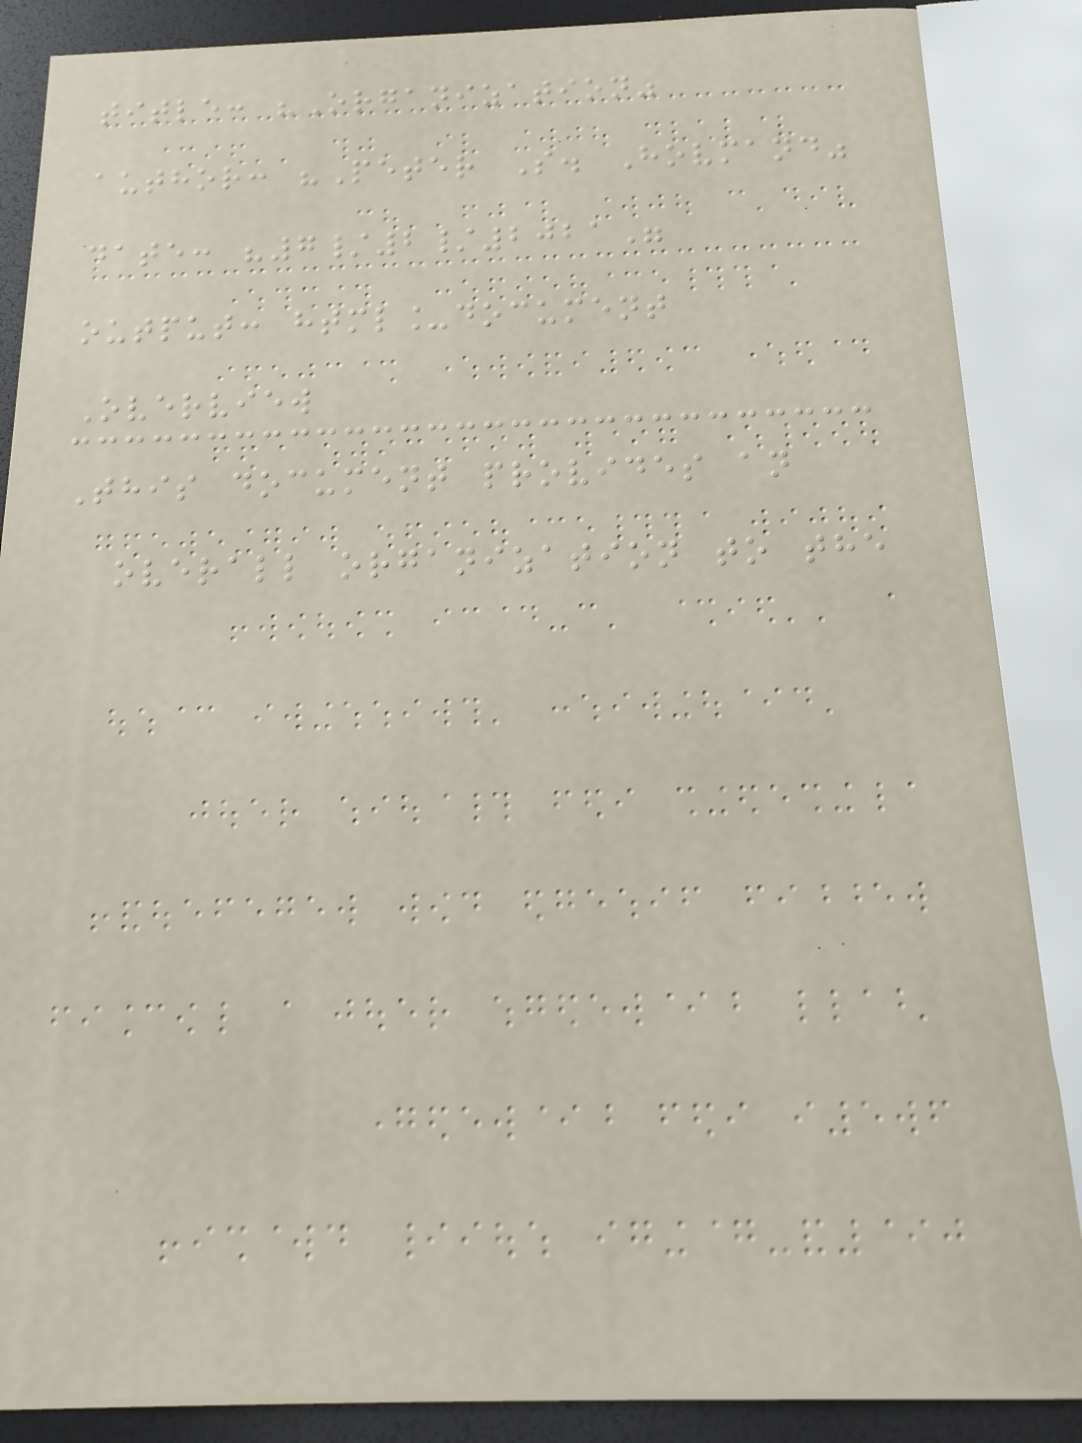title: "Organization"
author: "Peter S. Hovmand"
date: "7/2/2021"
output: html_document
Overview
This document provides an
overall organization to the
